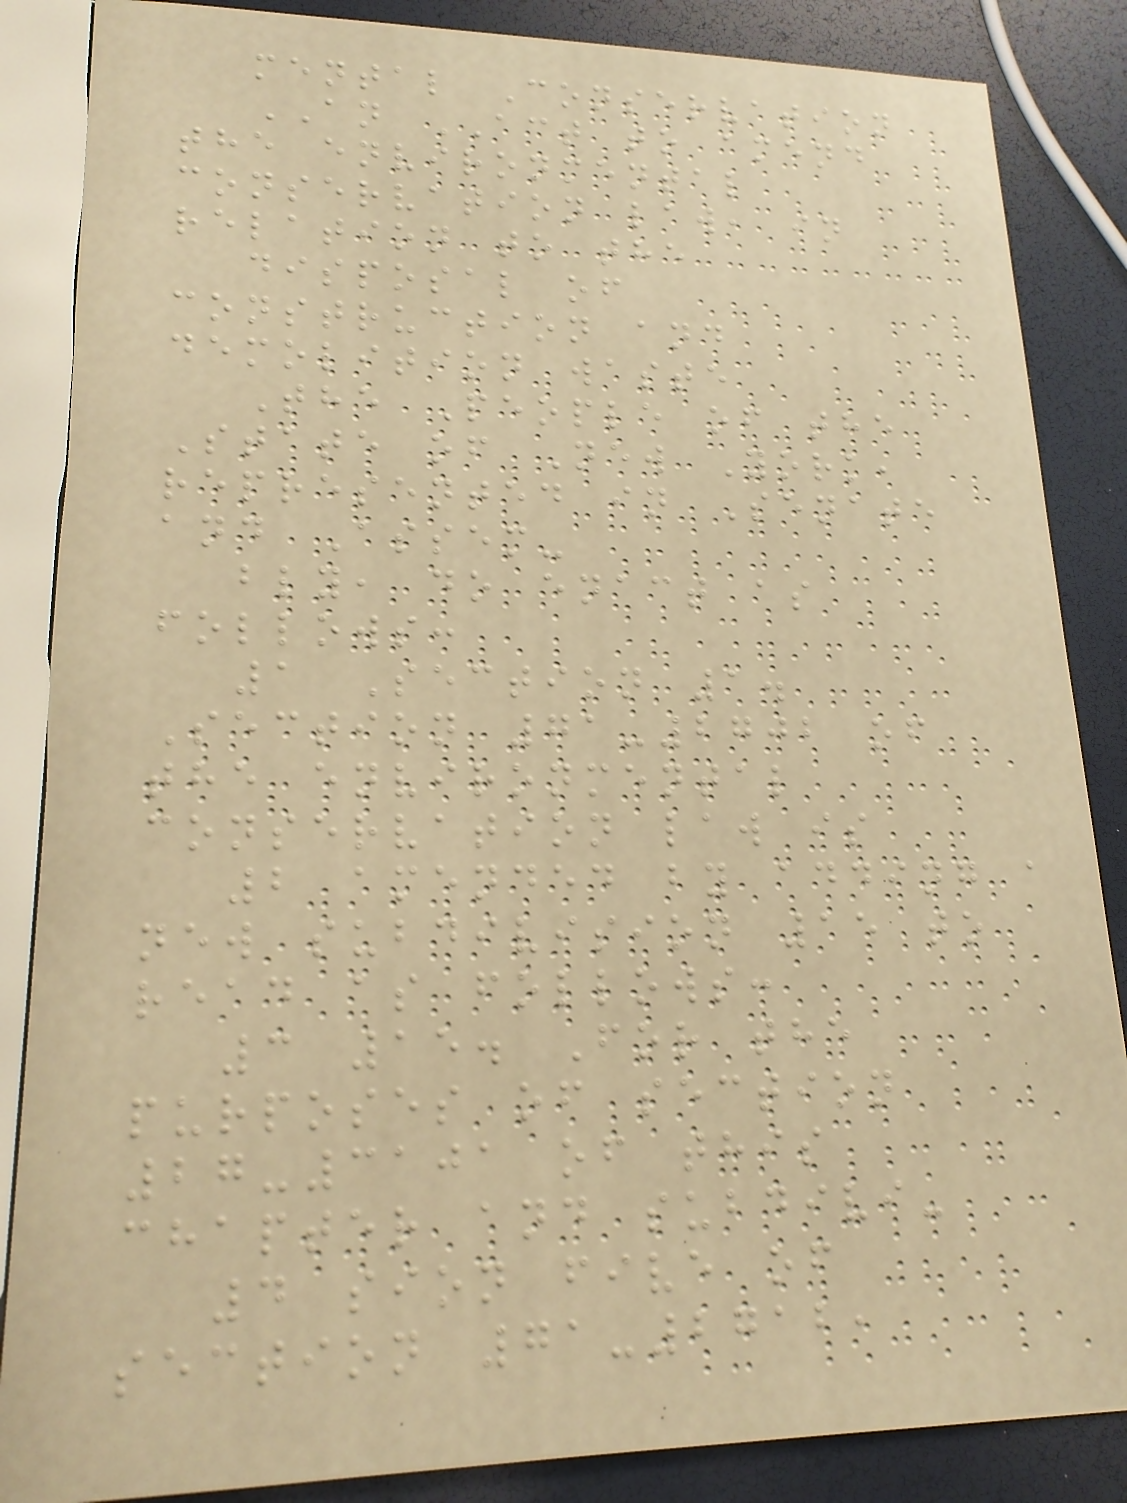mental Conservation
AN ACT to amend
the environmental
conservation law, in
relation to the
disposal of
construction and
demolition waste
The People of the
State of New York,
represented in Senate
and Assem-
bly, do enact as
follows:
1 Section 1.
Section 71-2702 of
the environmental
conservation law is
2 amended by adding a
new subdivision 15 to
read as follows:
3 15. For the
purposes of section
27-3101 of this
chapter and subdivi-
4 sion five of
section 71-2712,
